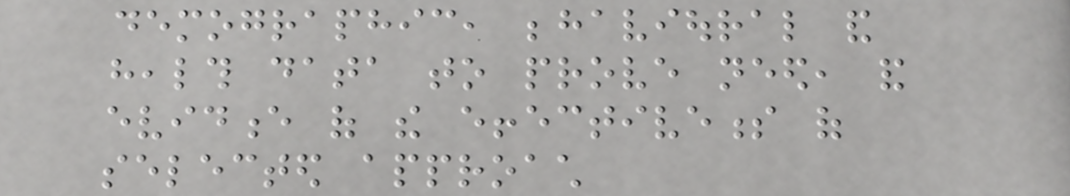demographic, behavioural and
health data to prove need, and
evidence of the effectiveness of
selected approach
